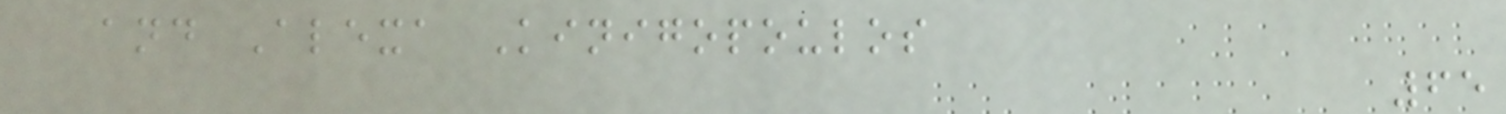and Alexa Kinigopoulos
65
